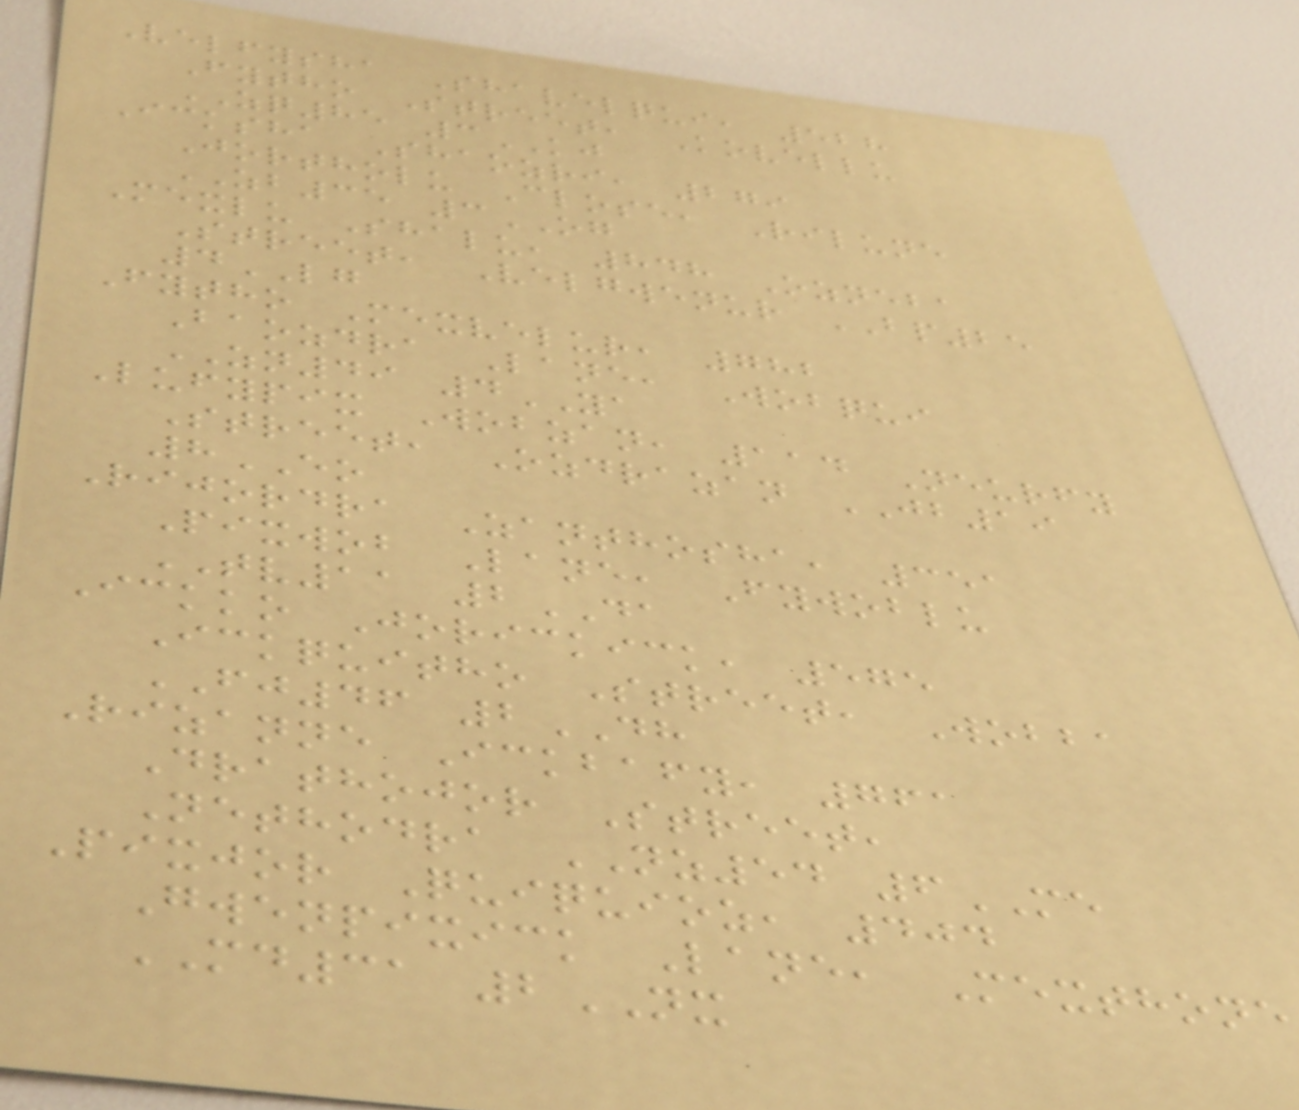Velfysha Shavelqui, 528
Fytho Street, Kovellu
ZQ85 3KJ
Icksha Shaozri, 279
Jortholu Close, Rilune
ZB35 3OG
Mexlu Shalu, 848 Ozneba
Street, Velgwenur BP25
4LG
Fytho Mexvelur, 782
Baozdra Lane, Wobqui
ZN49 4YA
Lufypix Wobzan, 114 Neurfy
Street, Ozdrazan JB19
8EO
Rijordra Zanthosha, 351
Pixwob Lane, Fywoblu
TV11 2DA
Ickko Jorickick, 575
Ickquitho Street, Wobba
FJ46 2DH
Rizanne Ickbafy, 761
Drathojor Street,
Nethodra NZ54 6ME
Pixjor Quiquioz, 404
Gwenpixick Lane, Mexthone
MD31 2NX
